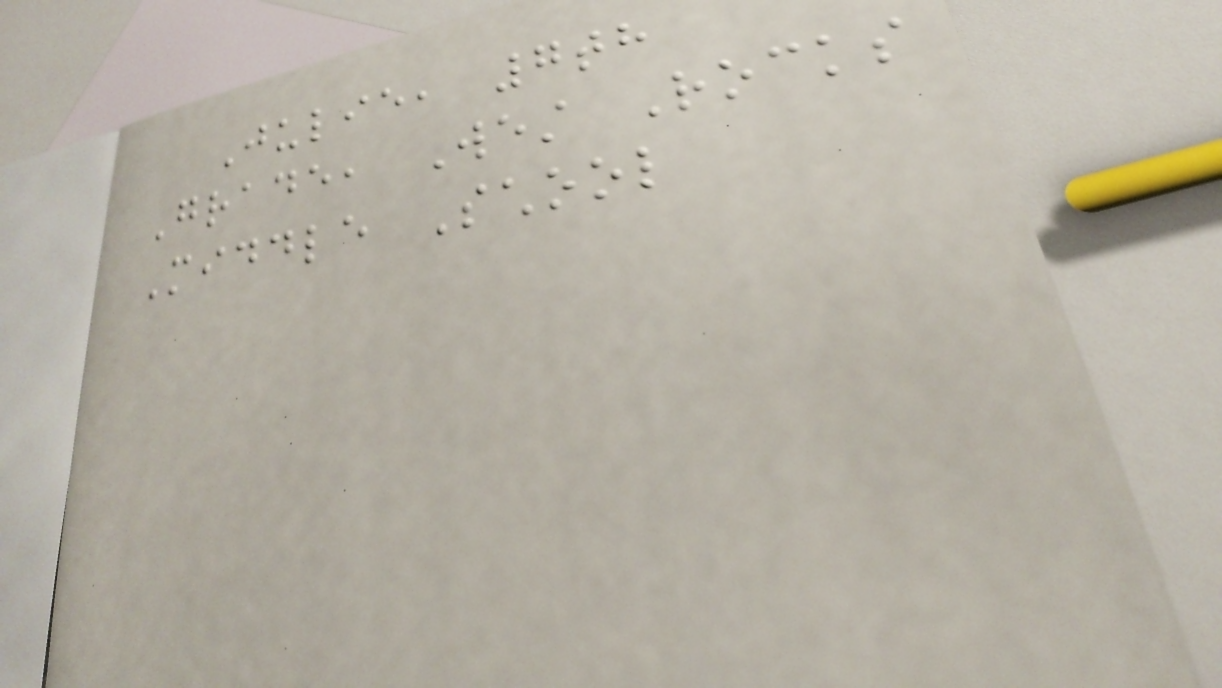Julie, 7th
Grade, West Rocks
Middle School
